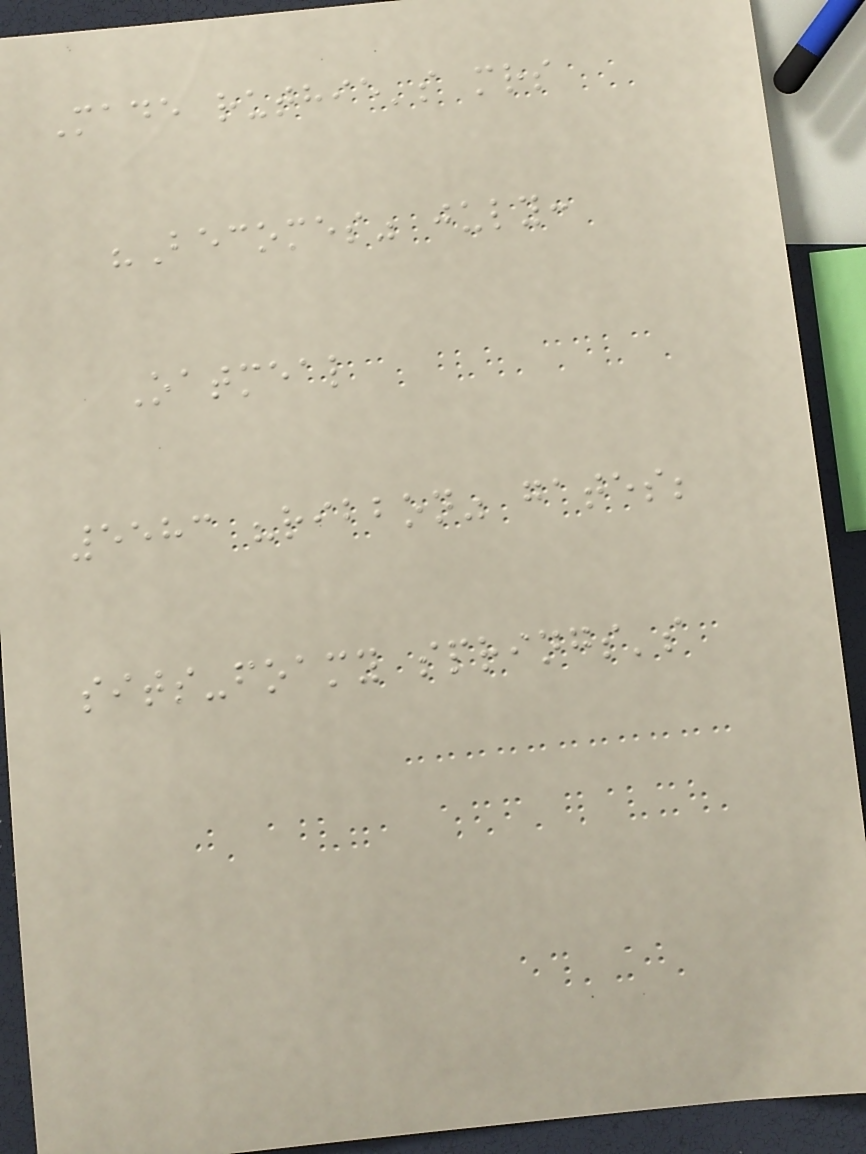Made ruthie's mrs
"Becomes" july:
Oatmeal
5583 "ribbon" gates;
sits-foamy springs's
